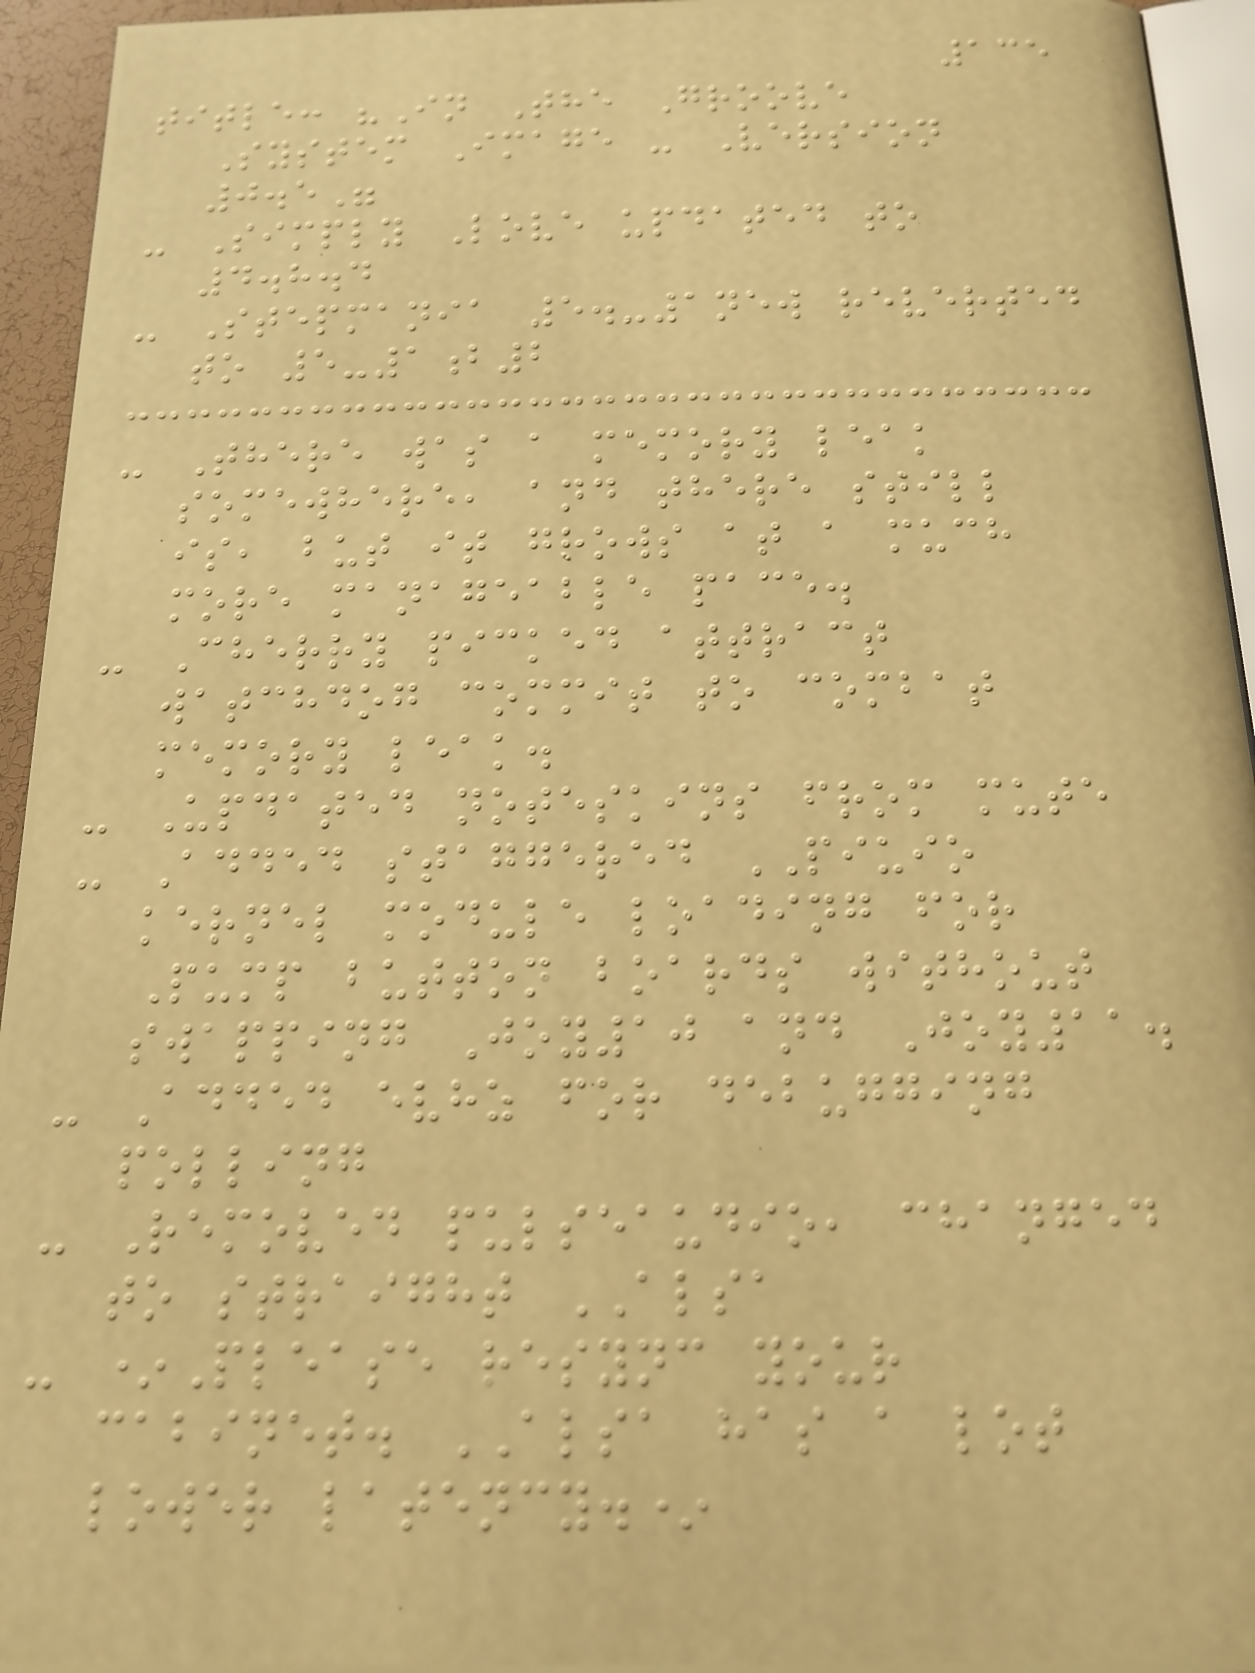135
title: "In The Groove
System Image - Version
0.5"
- Simply Love updated to
4.8.4
- Stepmania 5.-1new reverted
to 5-1b2
- There was a memory leak
somewhere, and there still
is, but it grows at a much
more manageable pace.
- Cherry picked attract
watchdog commit to combat
memory leak.
- Updated noteskins from mute
- Added staggered PIUIO
kernel module loading for
Pump button boards without
swapping Joy10 and Joy11.
- Added evhz for debugging
polling
- Removed pulseaudio, changed
to straight ALSA
- *Please resync your
cabinet. ALSA has a lot
lower latency.*
